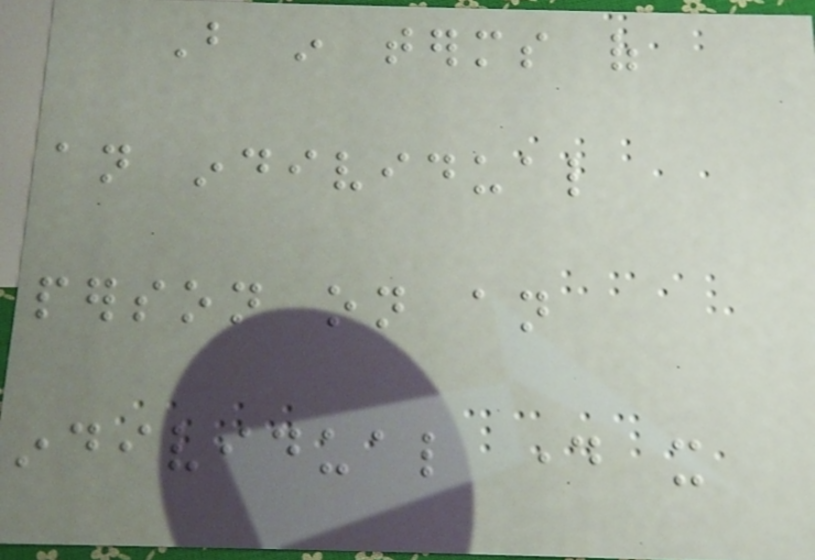But in terms of
an individual
person on an
individual day it
